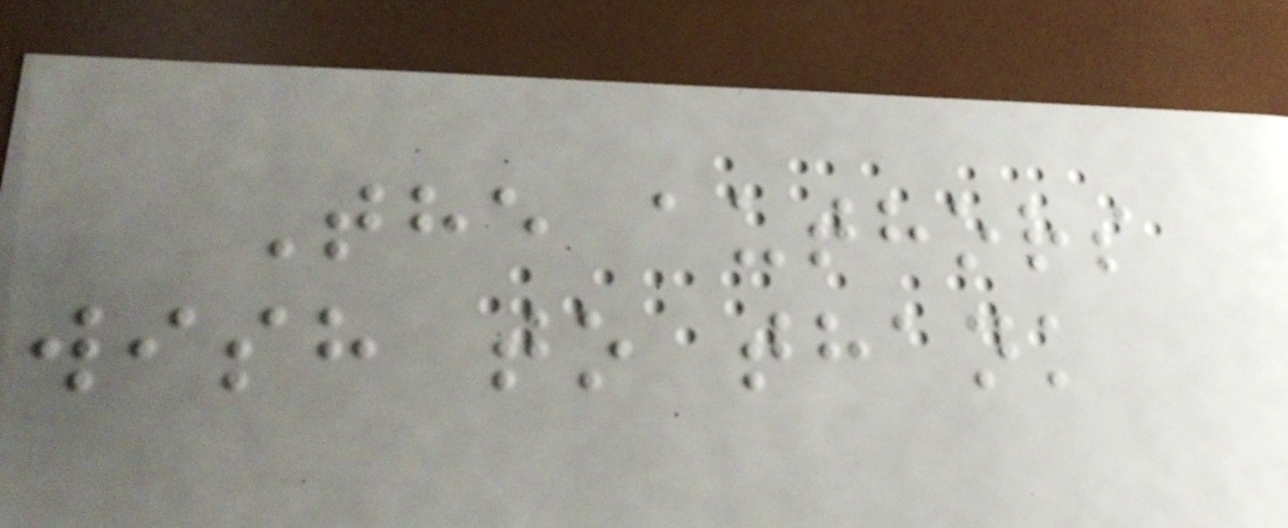The authors
wish to thank
